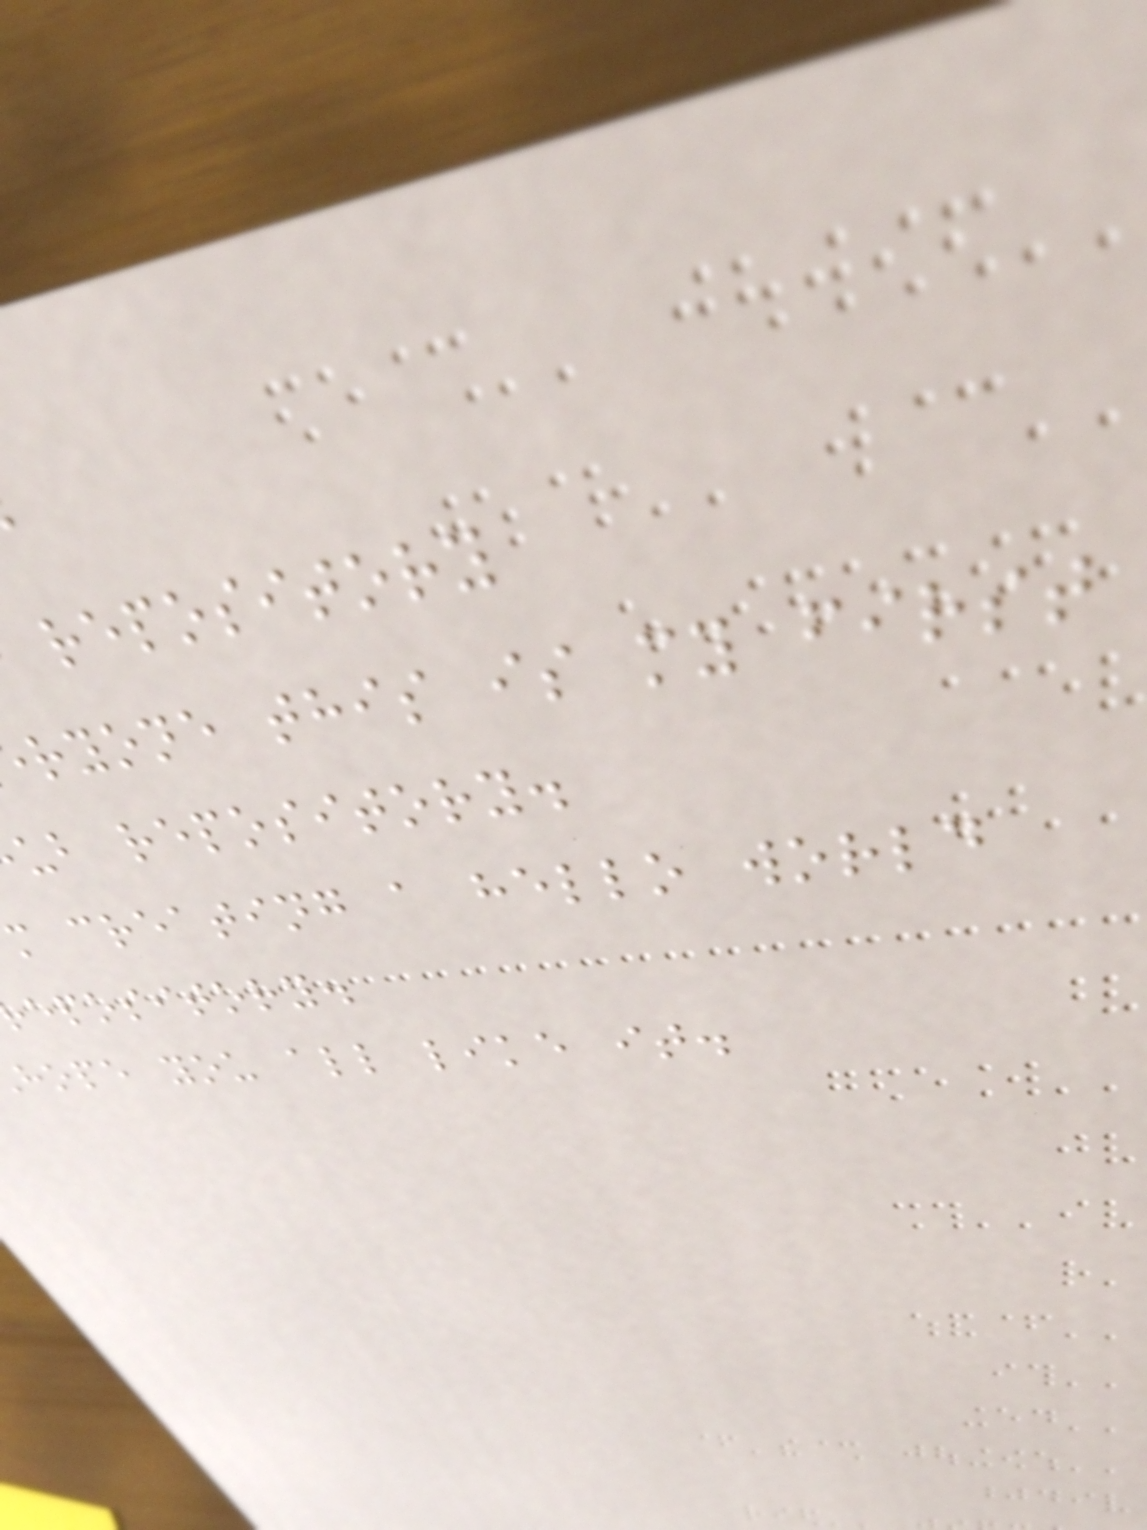repository
ryone this is my first
ub repository.
m creating a hello world
epository.
hope you all like it.
